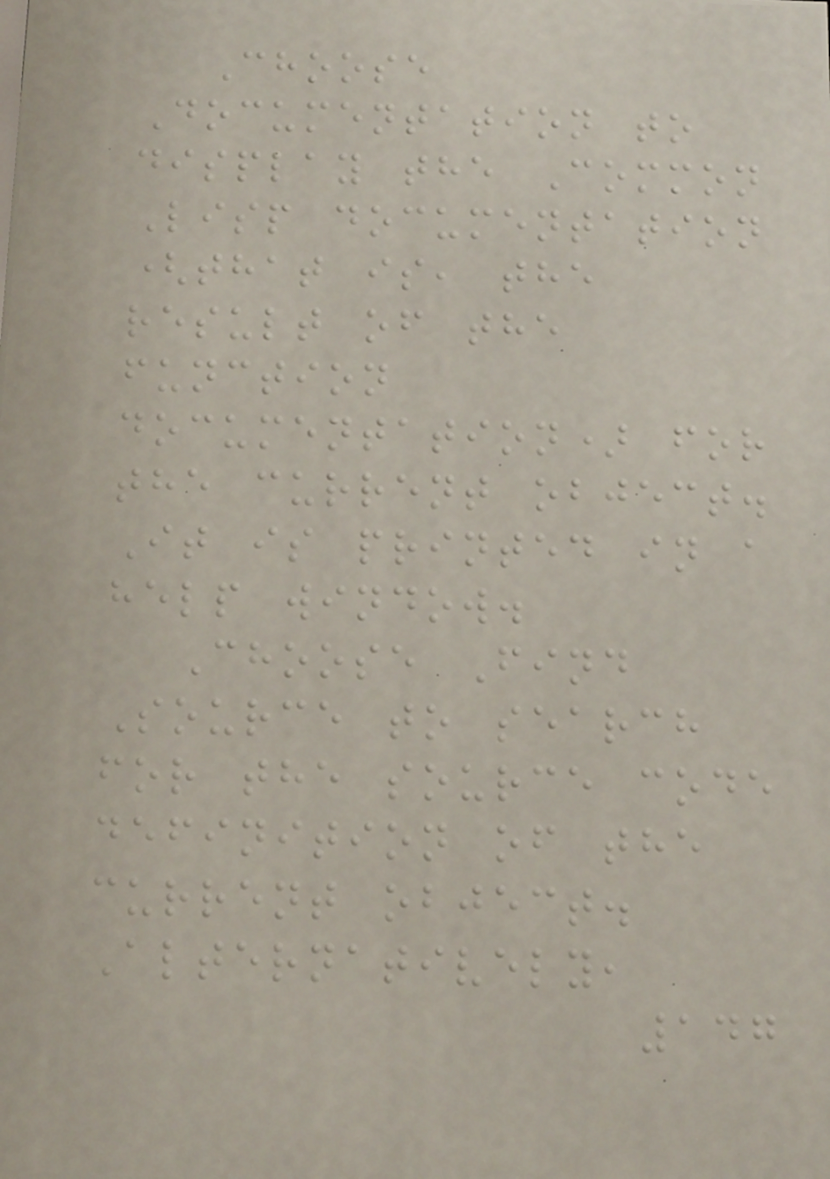Choose
Documentation to
display the Common
Lisp documentation
(that is, the
result of the
function
documentation) for
the current object.
It is printed in a
help window.
Choose Find
Source to search
for the source code
definition of the
current object.
Alternatively,
147
